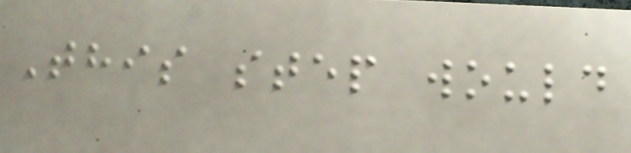This step would
